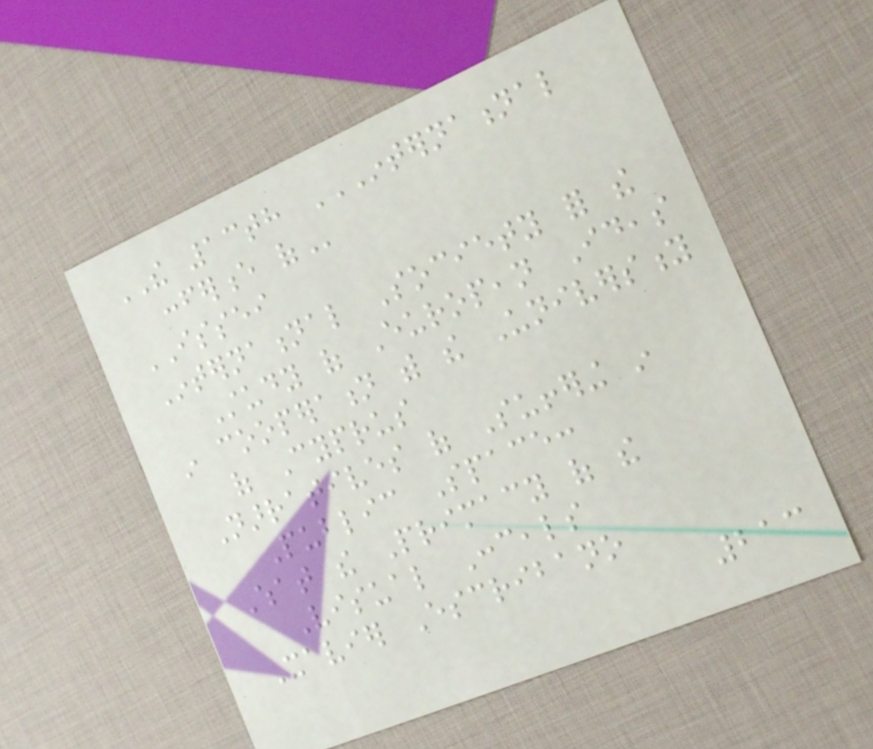THE 13th INTERNATIONAL
CONFERENCE OF
ISSEI
International Society for the
Study of European Ideas
in cooperation with the University
of Cyprus
Narratives of Suffering in
Public Space:
What the Primacy of the
Visual Conceals
Xavier Escribano
213
